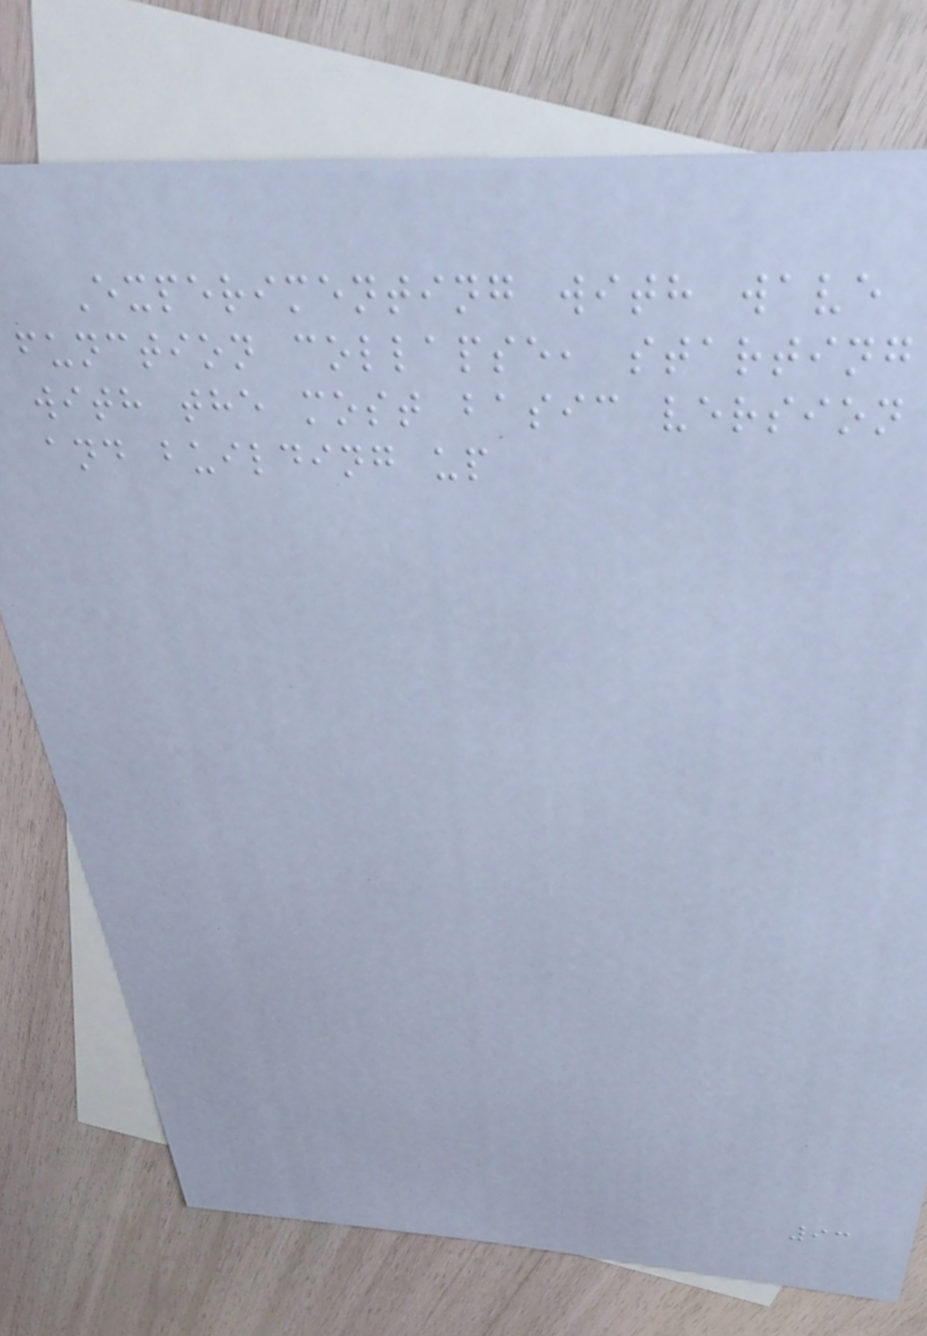Experimenting with wave
function collapse, starting
with the most basic version
and building up
93
